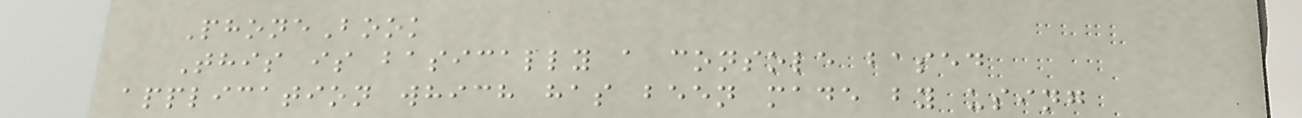PhoneBook
This is basically a console based
application which has been made by using
